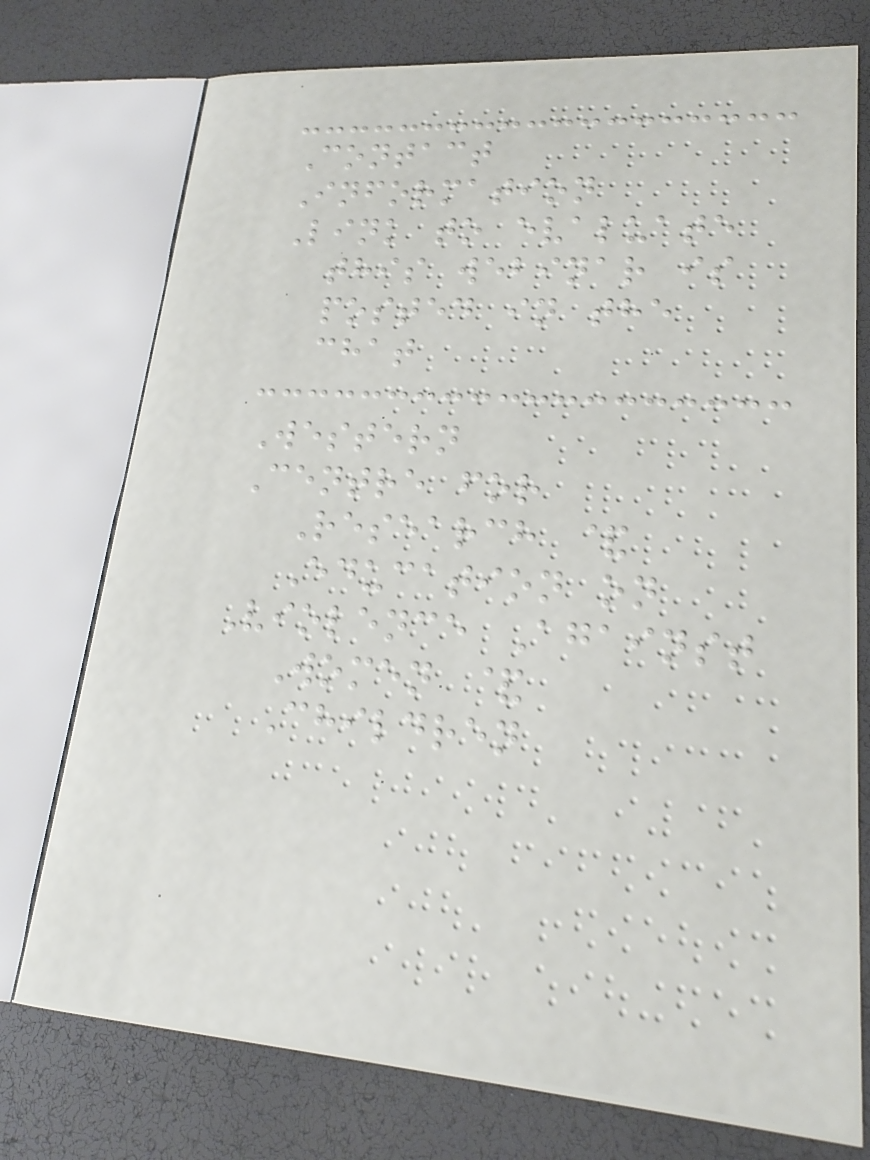Contact
Information
Link to evaluate
this webinar is
posted in the
chat
Western
Centre for
Research &
Education on
Violence Against
Women &
Children
